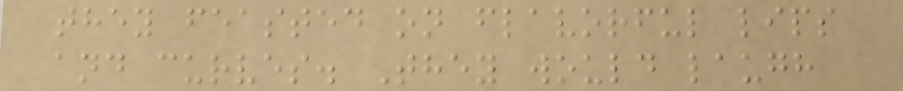they feasted on flavorful lips
and curves. They would laugh
